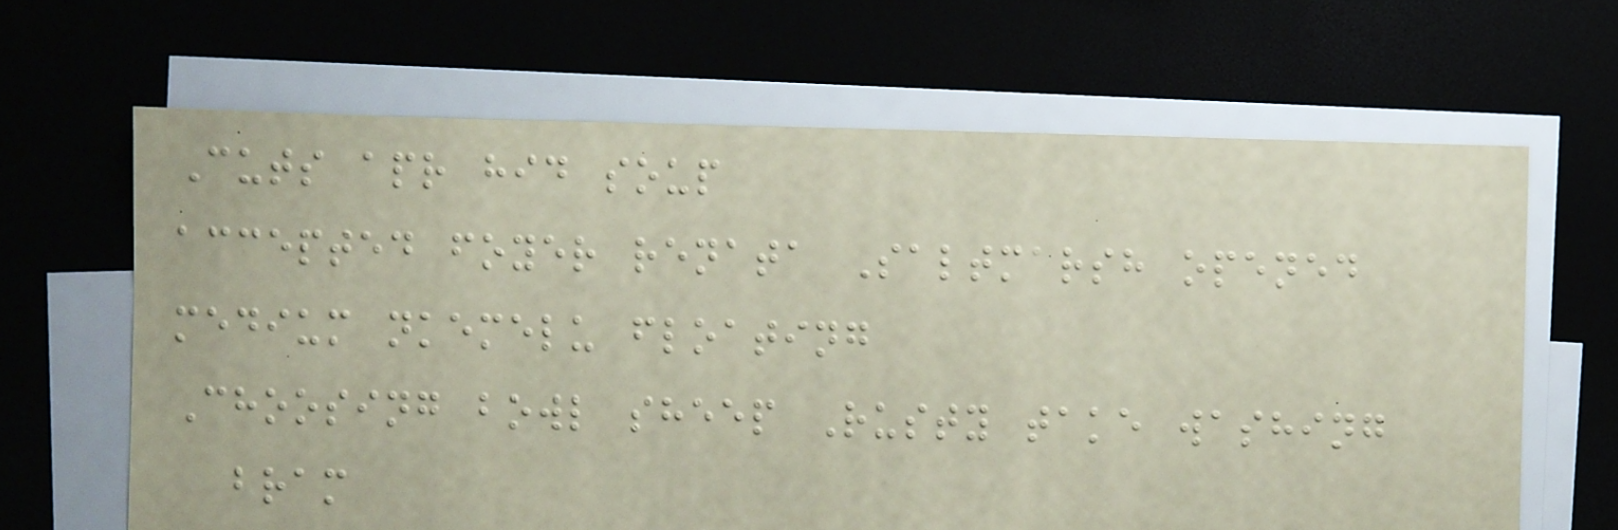Cuts apr hid soup
accepted foyer renata Saltmarsh opened
medium nkemelu floating
Choosing bowl sheep Rusty take washing
bram
